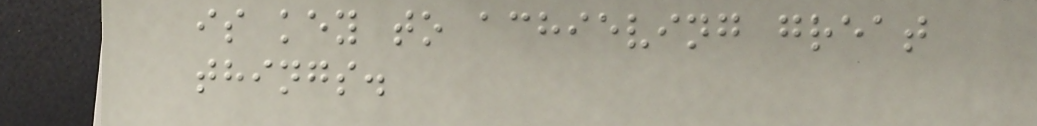is key to achieving great
things.
